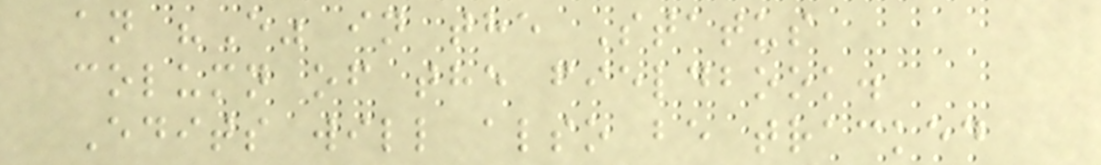an "E" in the Status
column of the fieldbook.
Edits will also be tracked
